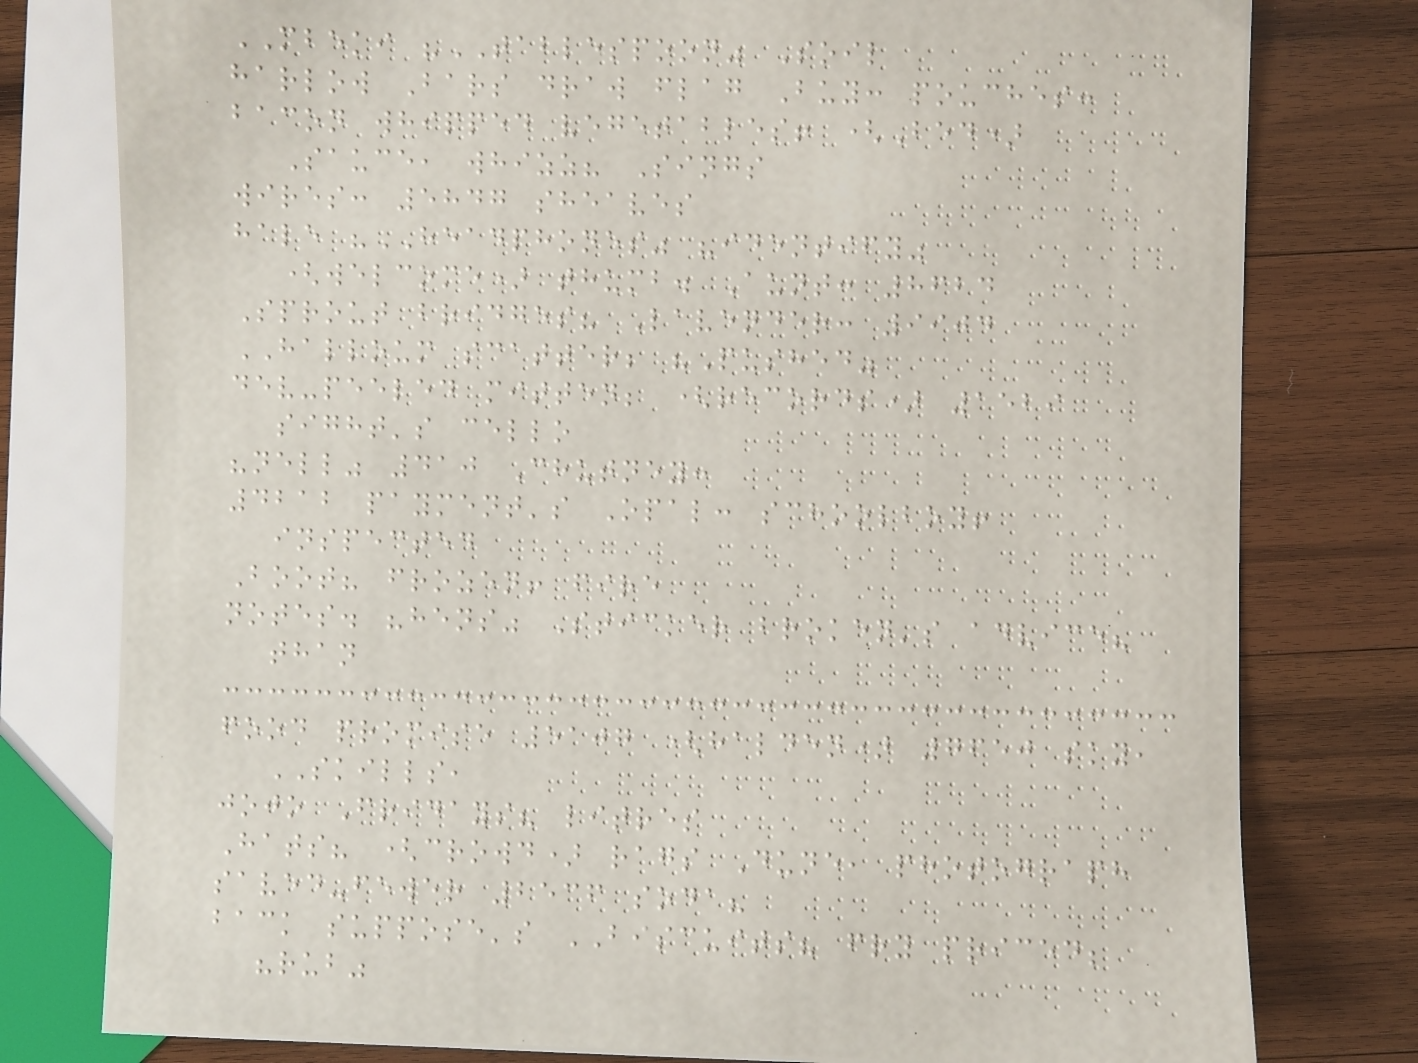MBEKI "TABLESPOON" Soil
harlow Bars draw flag Buy: pouches:
bacon whipped vegetables! (Bed)
Sauce, whizz? Sings
wires: 5847 sheaves
hale "HEADPHONES" "identify"
(welcome) thumb. Aunt: 8624
Sprout bridges? Lavender: 9904
HALLOUM scatter; "Pushed"
dev-peeled mitten; (records) 1529
sight's cello
"nell" 410 Chutney:
4212 payment's Opal: schoolboy!
inspected
Boot? frozen! fire
notes. "hens" Sticker broken's advice?
than
food promise 5107 (halden) 7650 sky,
SKILLS,
jojo Fridays? litres
Hats? (crowd) rags Dune, photograph
saved-fewer 2536 soda?
back suppose's BISCUITS? fry priced;
"rub"
